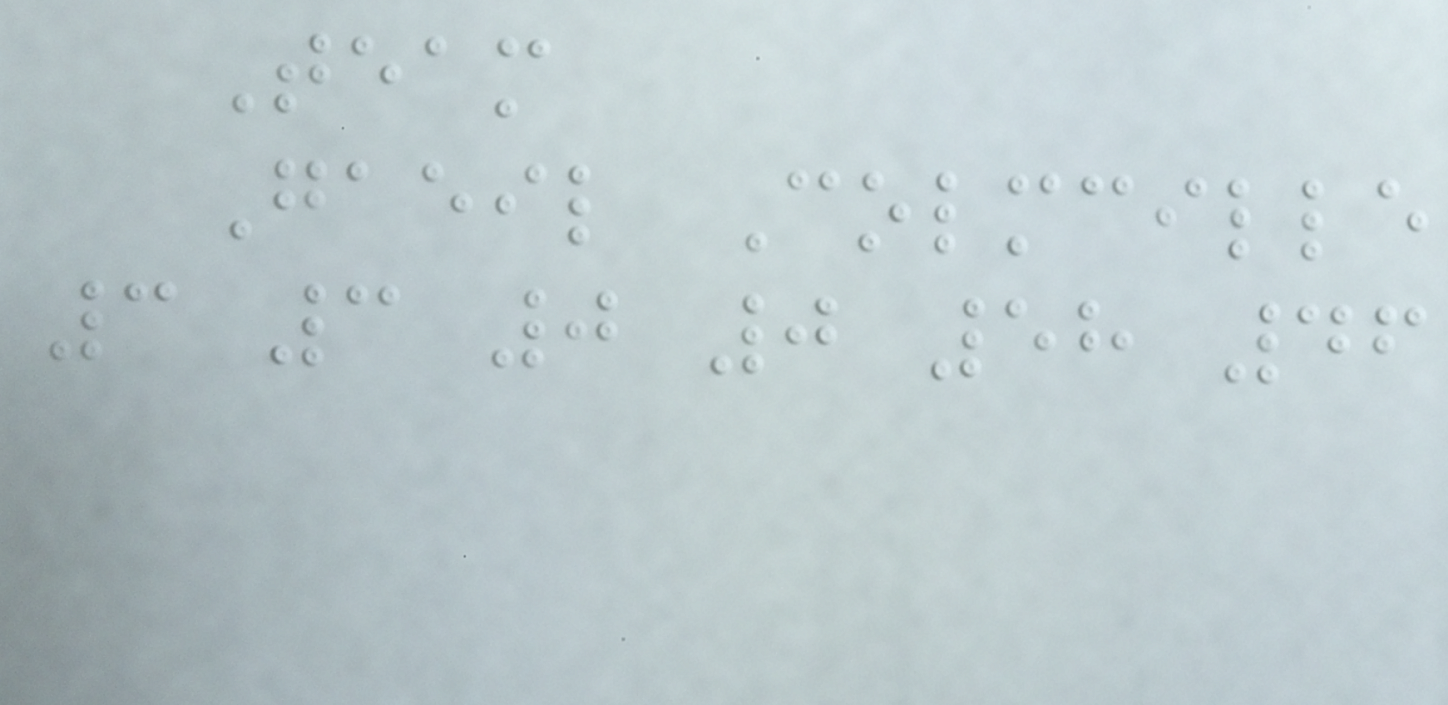Team
Gaeil Colmcille
3 3 0 0 58 46
